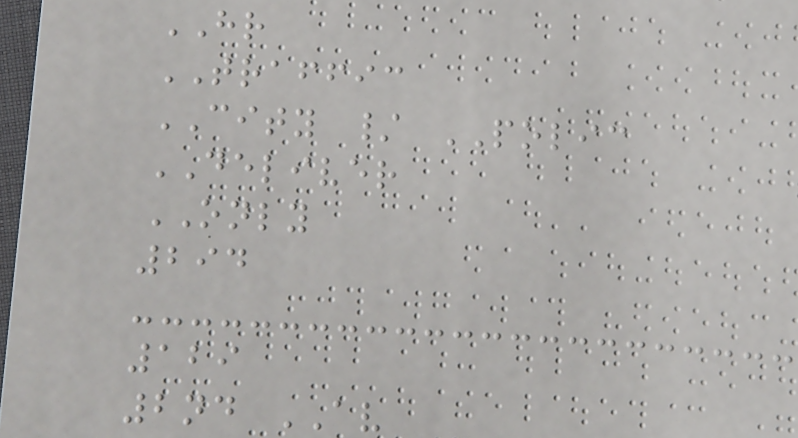HR
TRAFFIC
CITY / POLIC
DELIVER
ONLY
294
129
2nd AV
